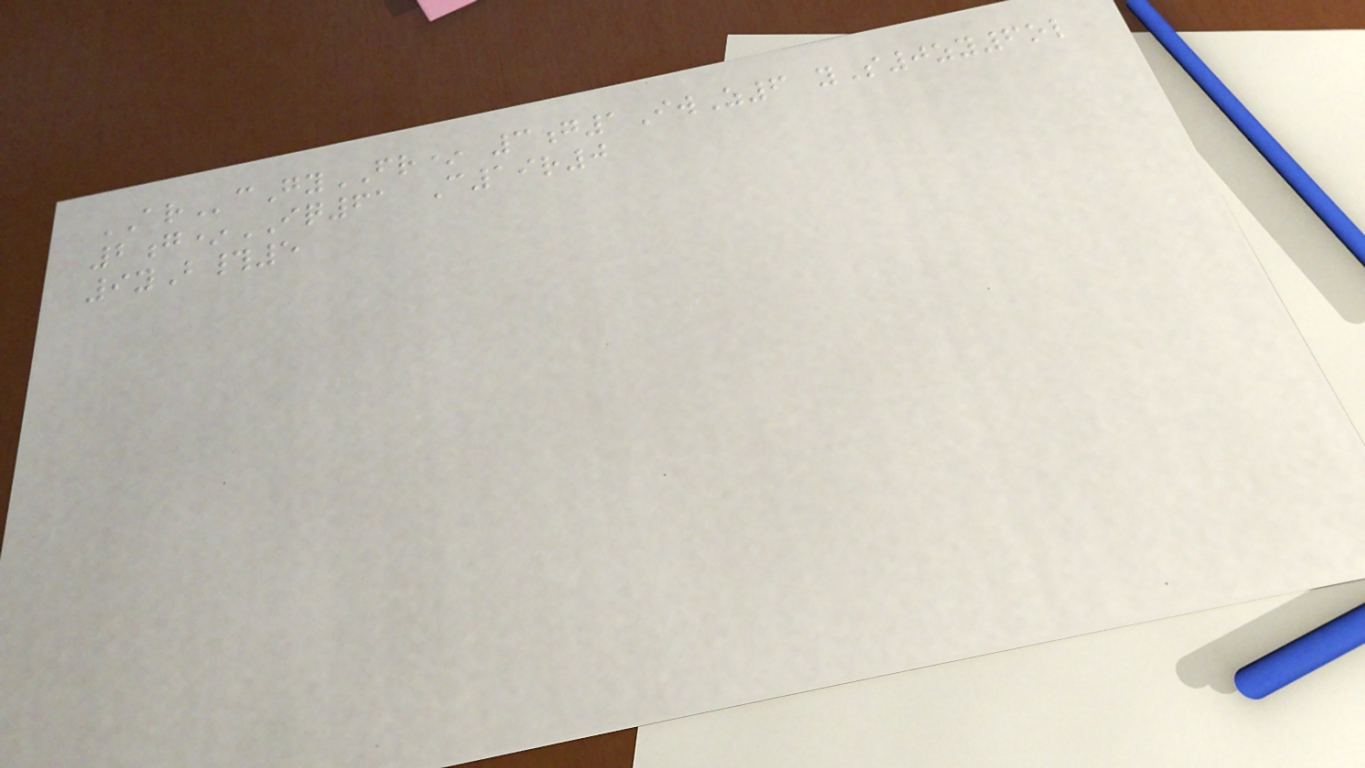ARcGyFR* 3g1IwZ6 yS0zy6ol
2g*IQ61 C19r0
9yB#5
